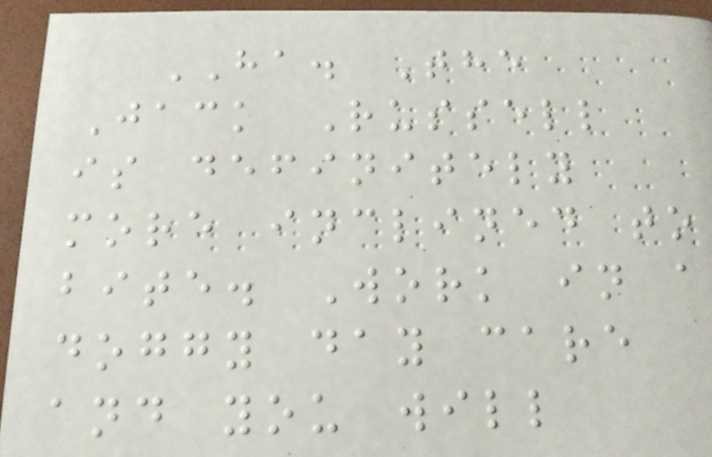HA. The
Jack Russell
is definitely
more inclined to
bite. Work in a
doggy day care
and you will
